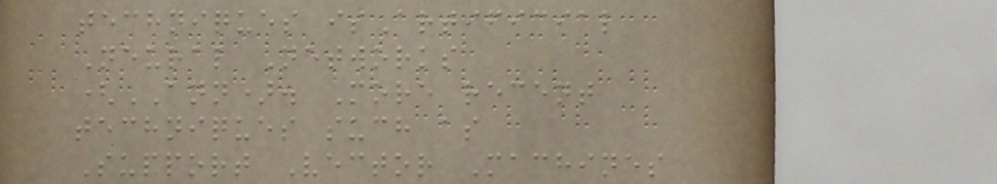techniques isArtificial
Neural Networks
(ANN). More recent
techniques such as
Support Vector Machines
